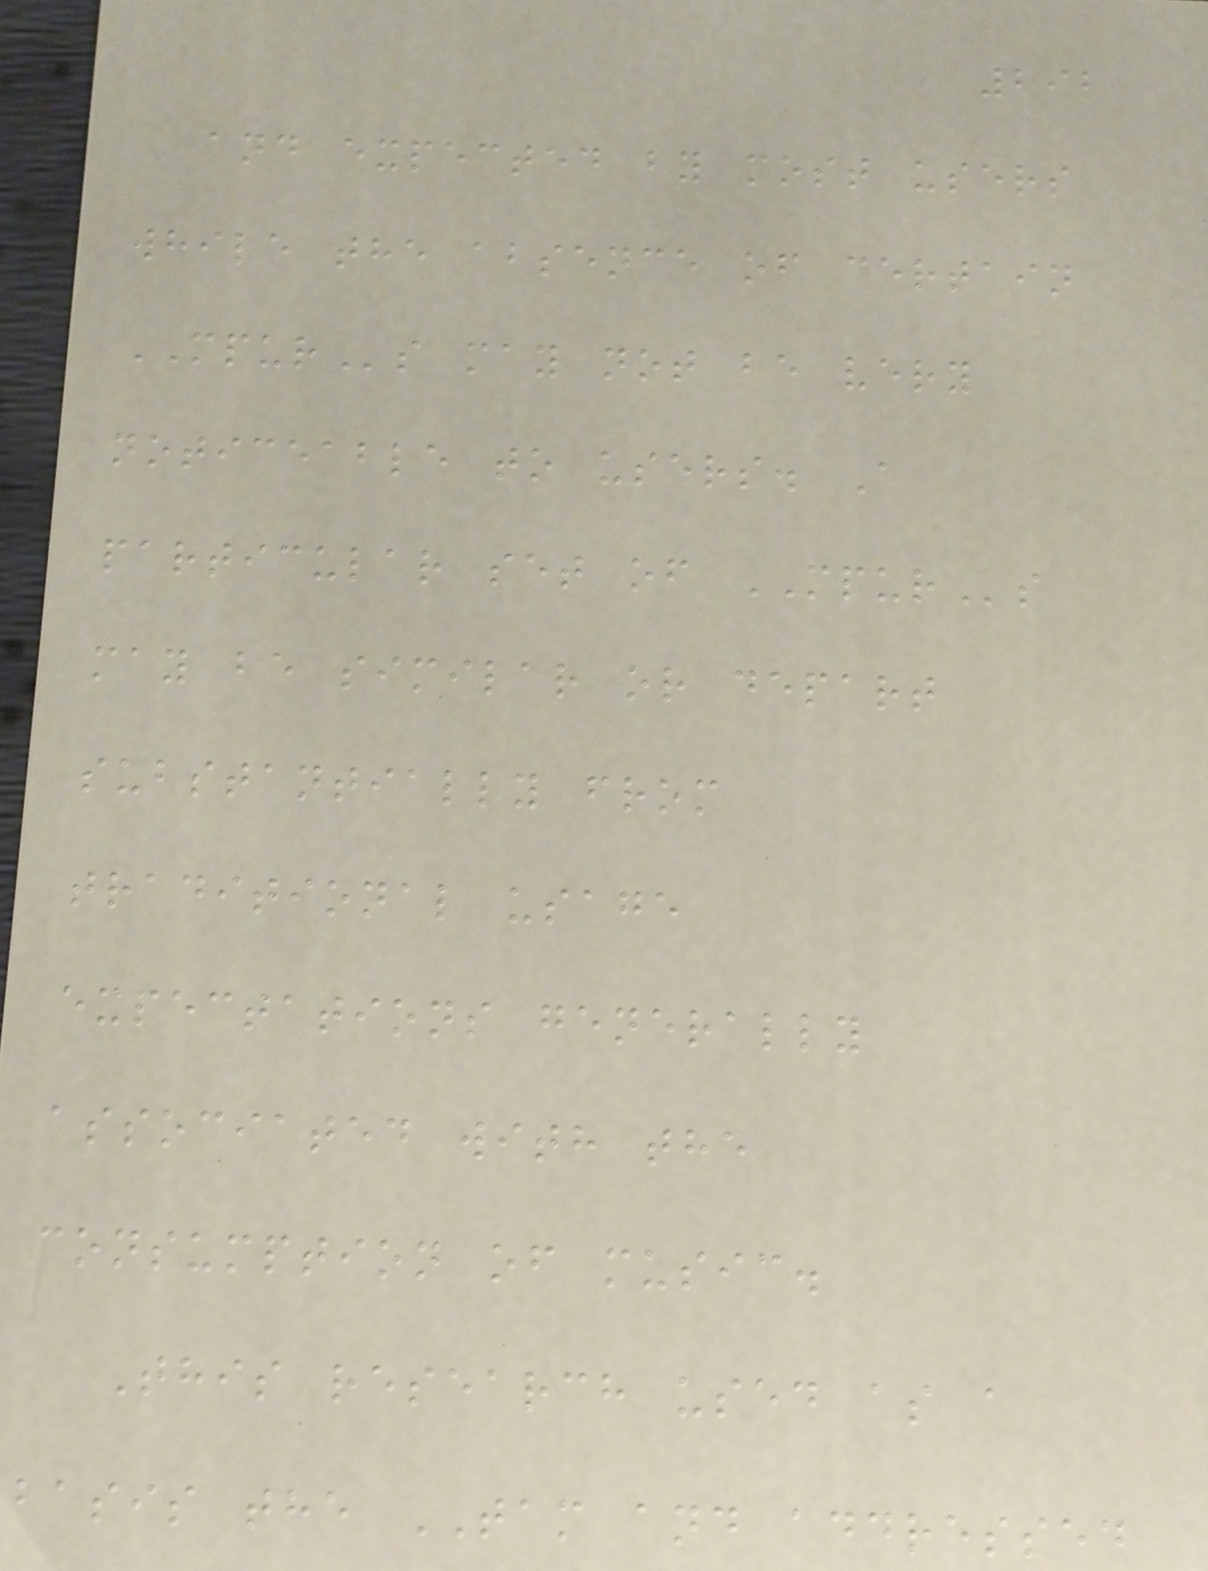292
and expected by most users
while the absence of certain
MPURs may not be very
noticeable to users. A
particular set of MPURs
may be similar or depart
substantially from
traditional usage
expectations generally
associated with the
consumption of music.
This research used as a
basis the TAM and addressed
